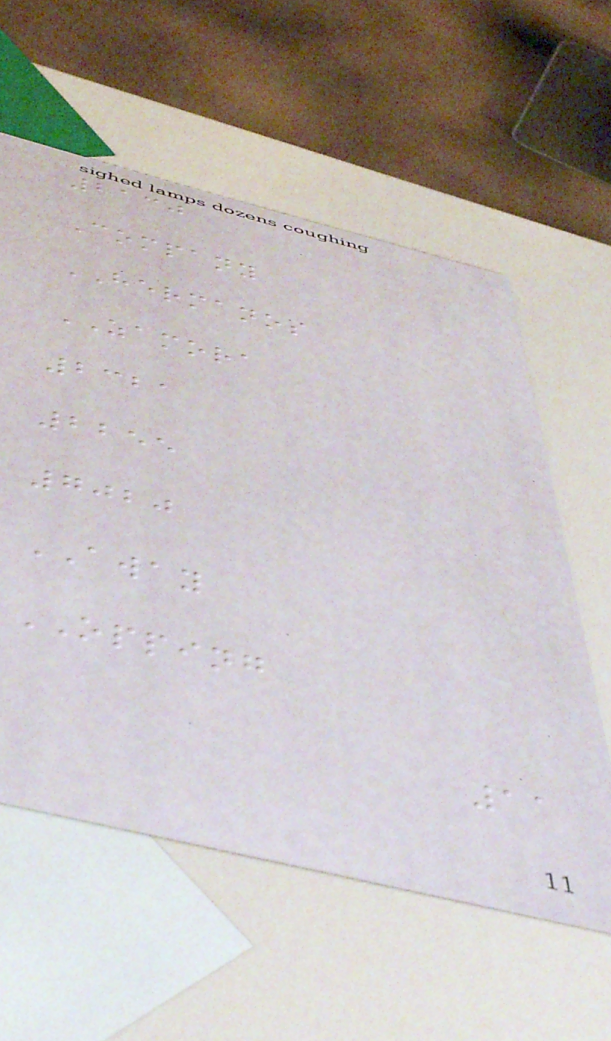2130
Company
HERMANOS
ZAMORA
2321
2255
7020
AWAY
OPPING
11
